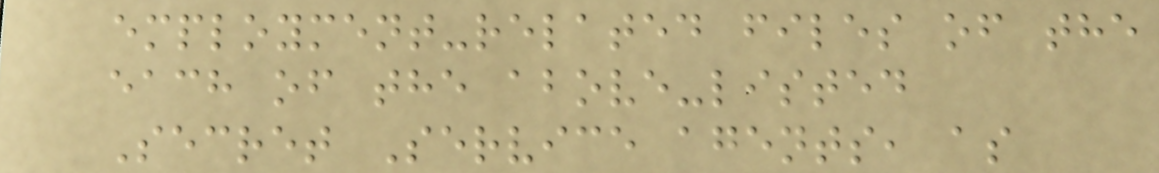employment-related files of the
each of the above-listed
Secret Service agents, as
